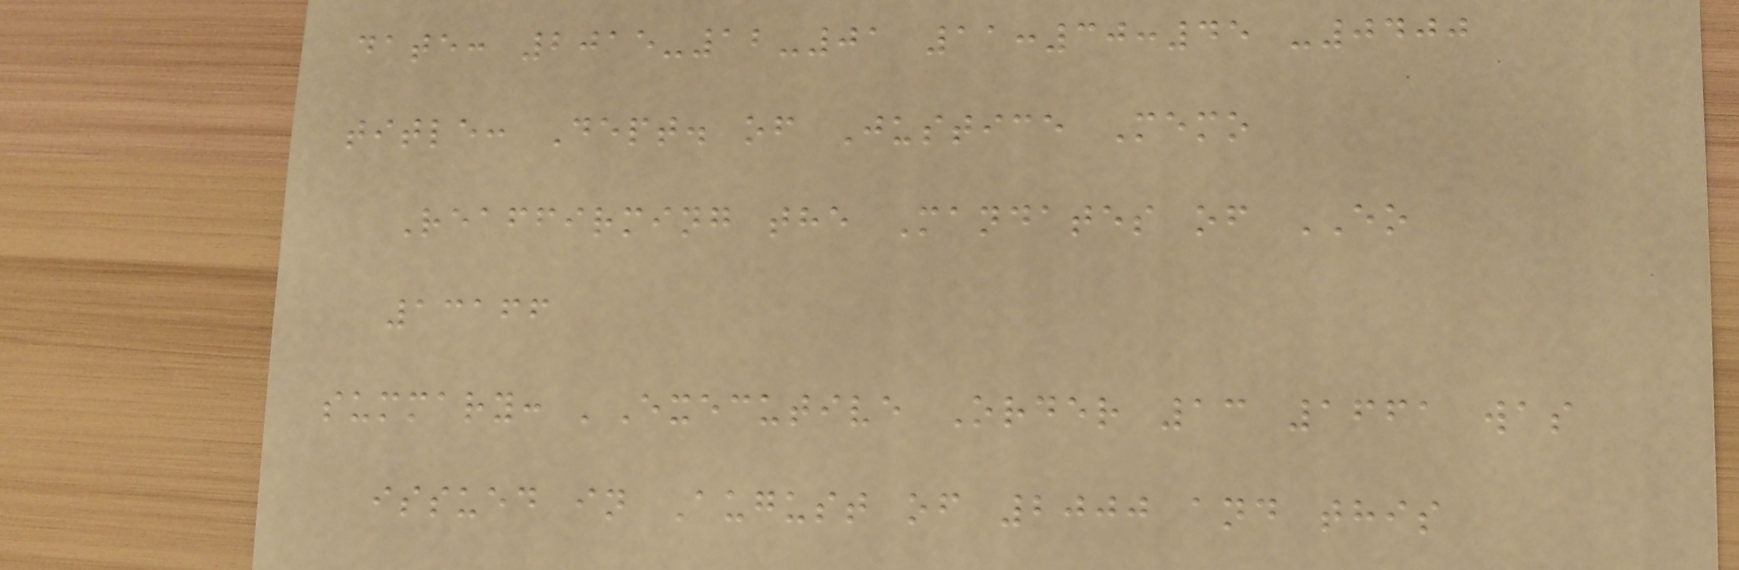date: 2015-12-01 11:30:45 -0400
title: Dept. of Justice Memo
Reaffirming the Mandates of EO
13166
summary: 'Executive Order 13 1661 was
issued in August of 2000 and this
